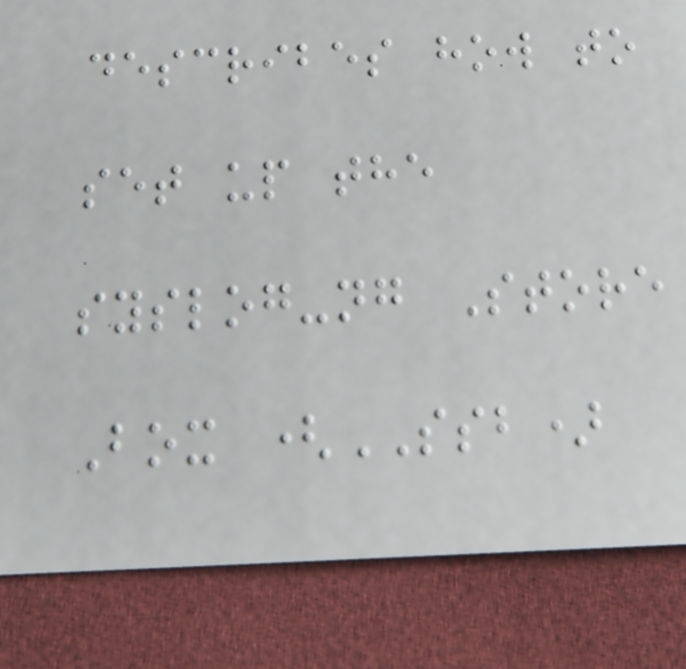describes how to
set up the
syslog-ng Store
Box (SSB)
